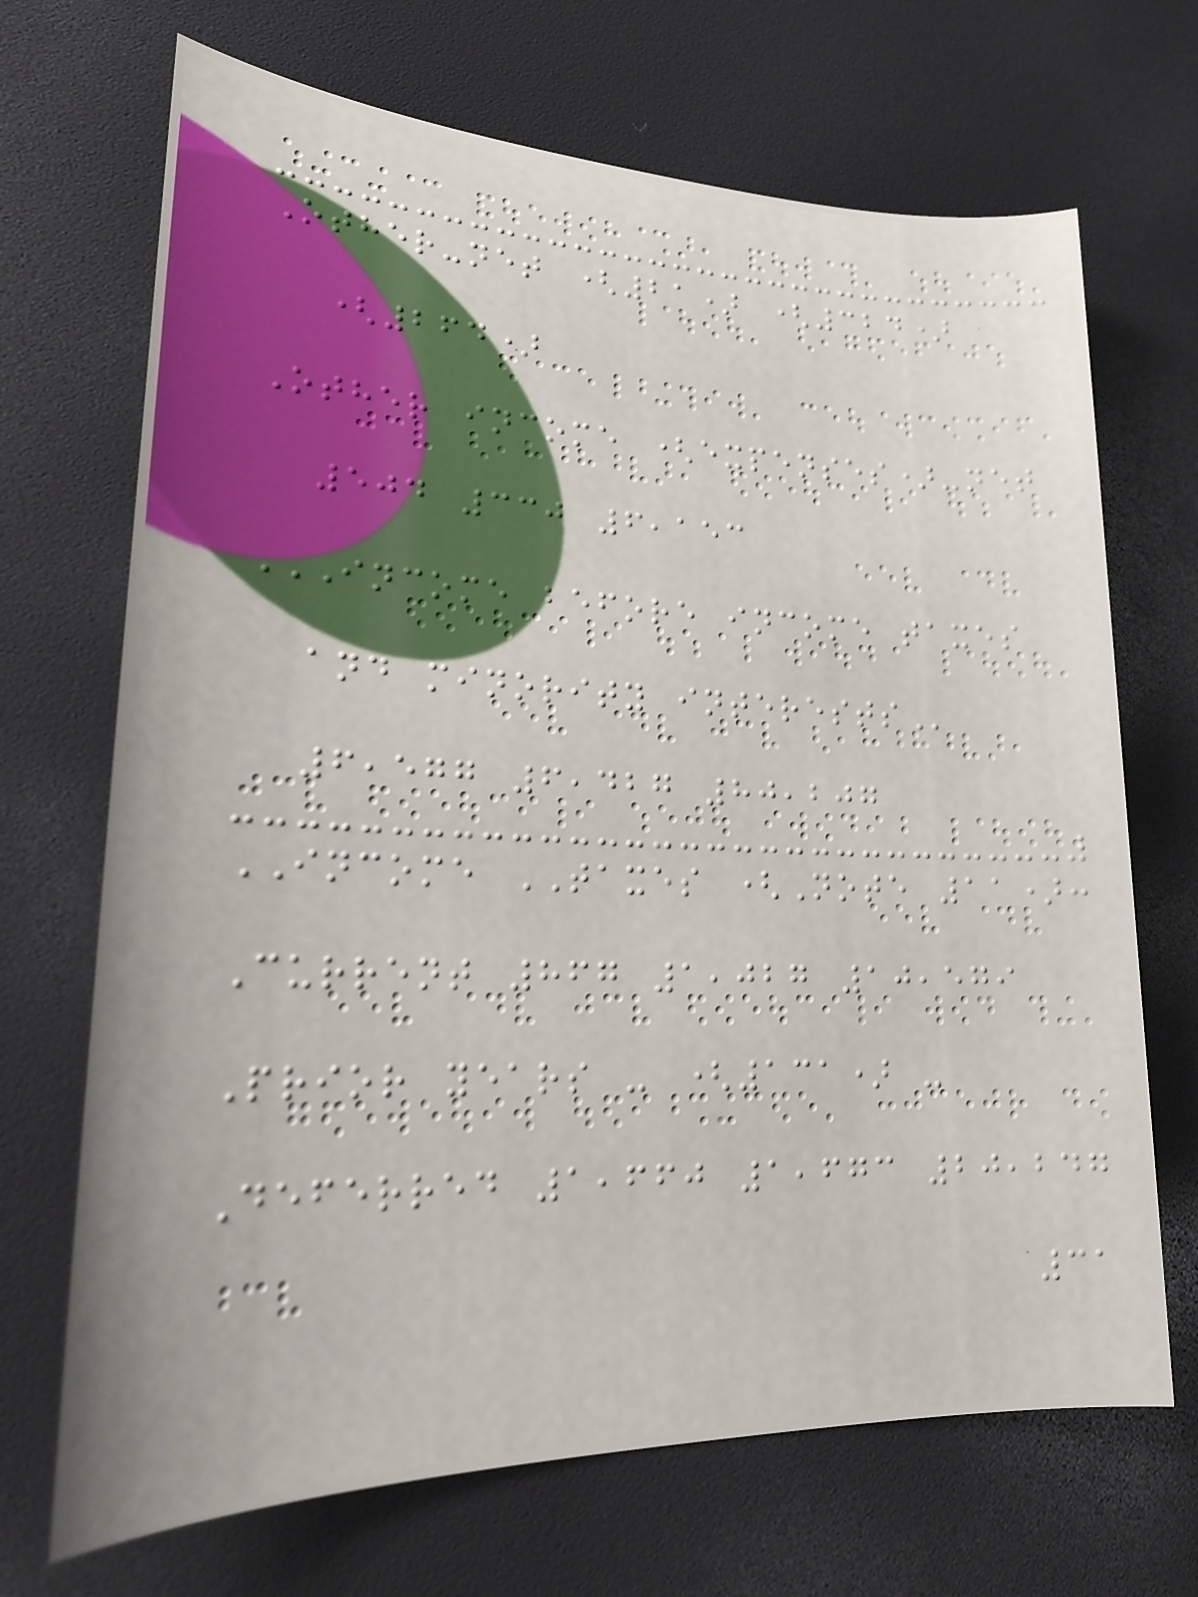Other-net (21) (324)
(264)
Other income (expenses)-net
504 330 6,153
INCOME BEFORE INCOME TAXES
AND MINORITY INTERESTS
6,577 6,427 80,207
INCOME TAXES (Note 11):
Current 867 1,027 10,579
Prior years - (131) -
Deferred 1,660 1,673 20,247
31
